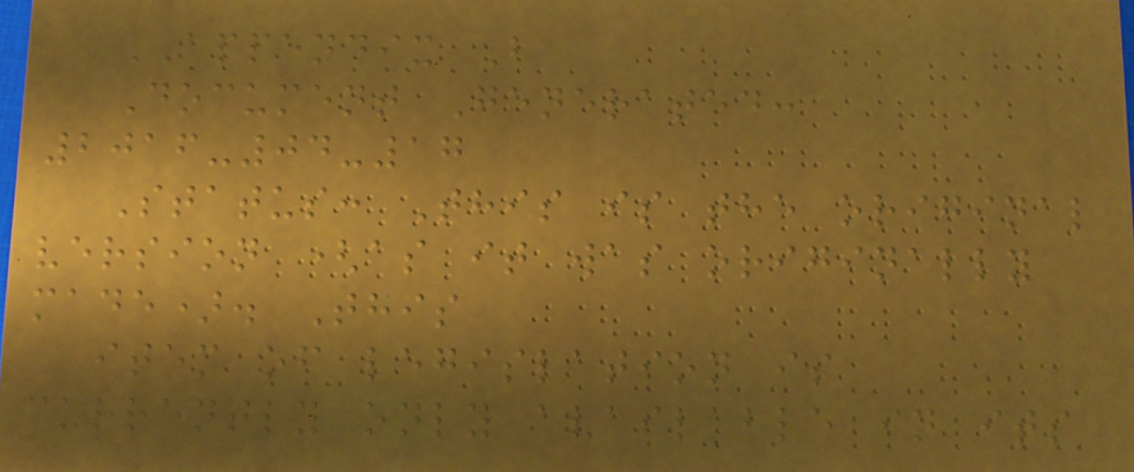APPENDIX B
Document Generated:
2016-04-17
Status: This is the original
version (as it was originally
made). This
item of legislation is
currently only available in its
